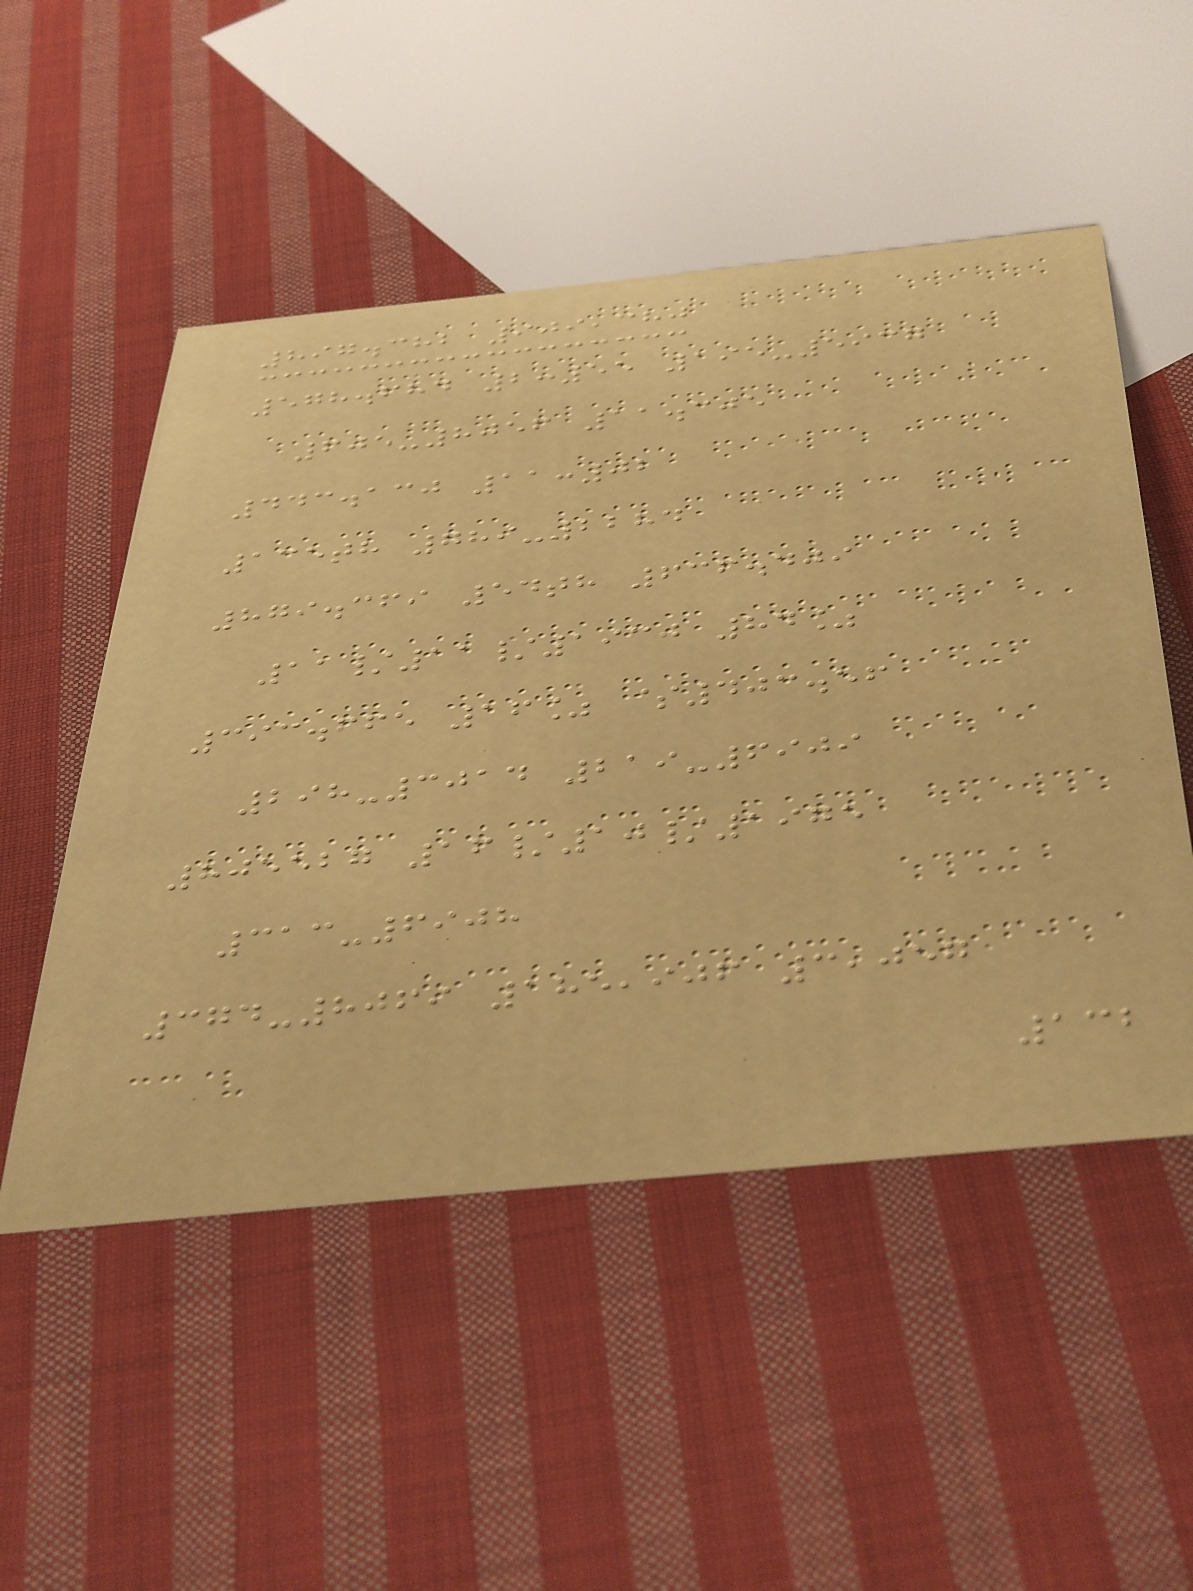897.382 909,380
578.684 2:55 195-5937
605-8056 11.305
443.130 11:02
135th 789-2284
879.369 54th 636.409
11/11/1930 84%
393.665 16% $403.56
298-3014 219-6909
805527 16/10/1975
313-6908
374-8069 185,906 3,057
132
